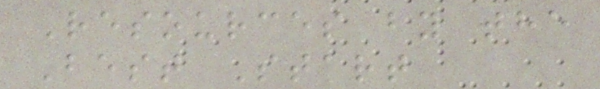Resources by the
Best Start
